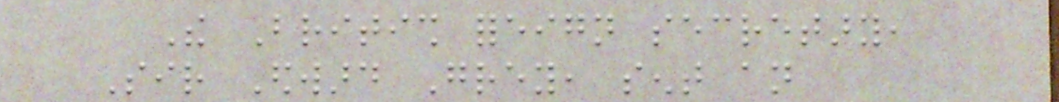The British foreign secretary,
Sir Edward Grey, sent an
